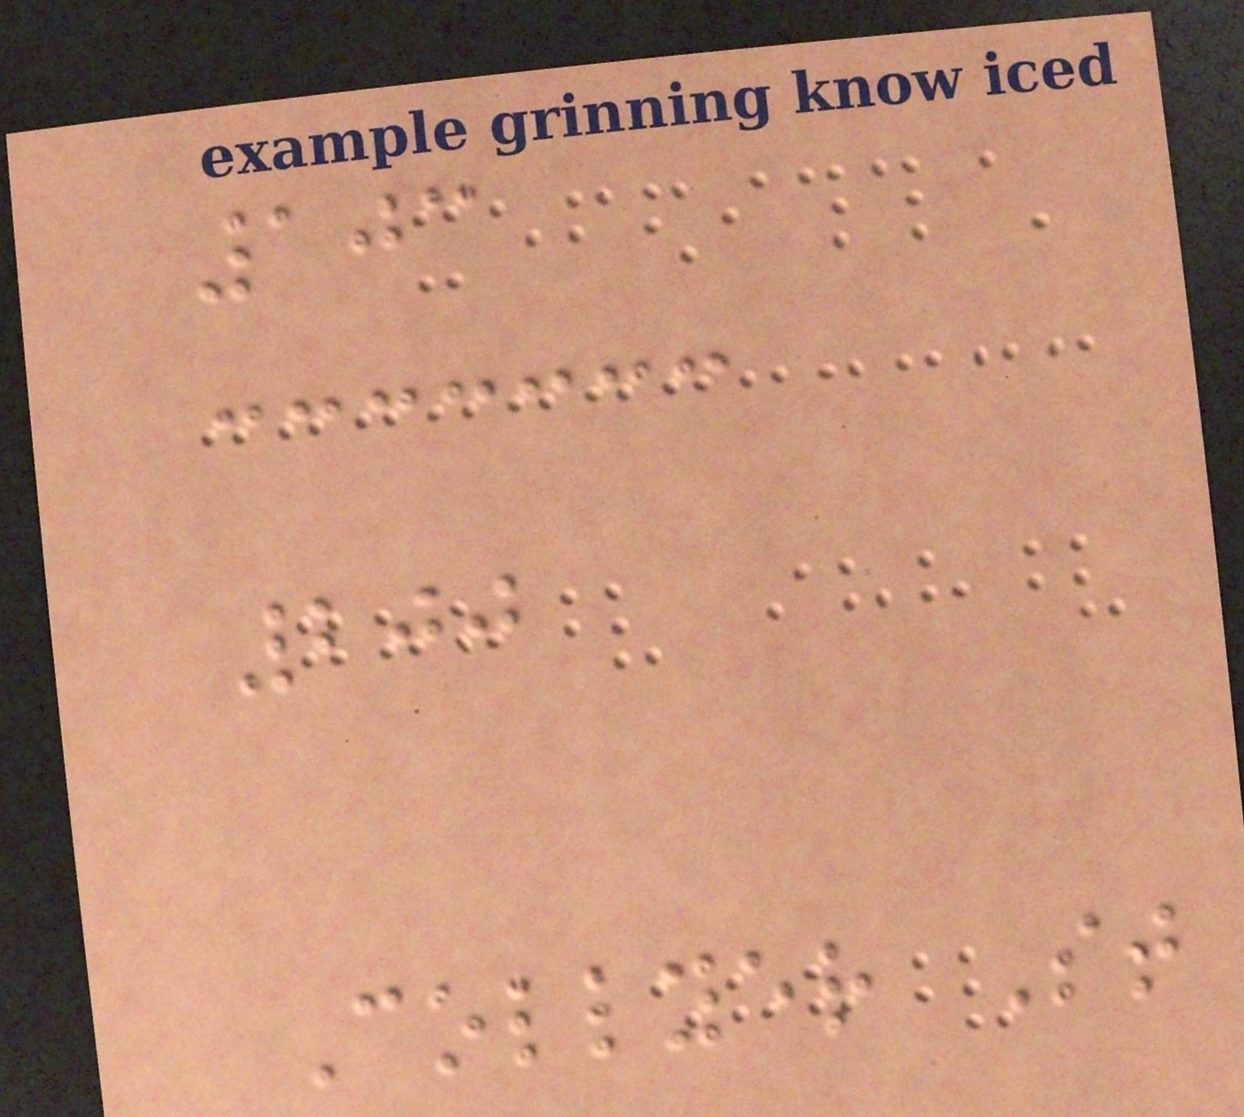103
200
Collyer St
